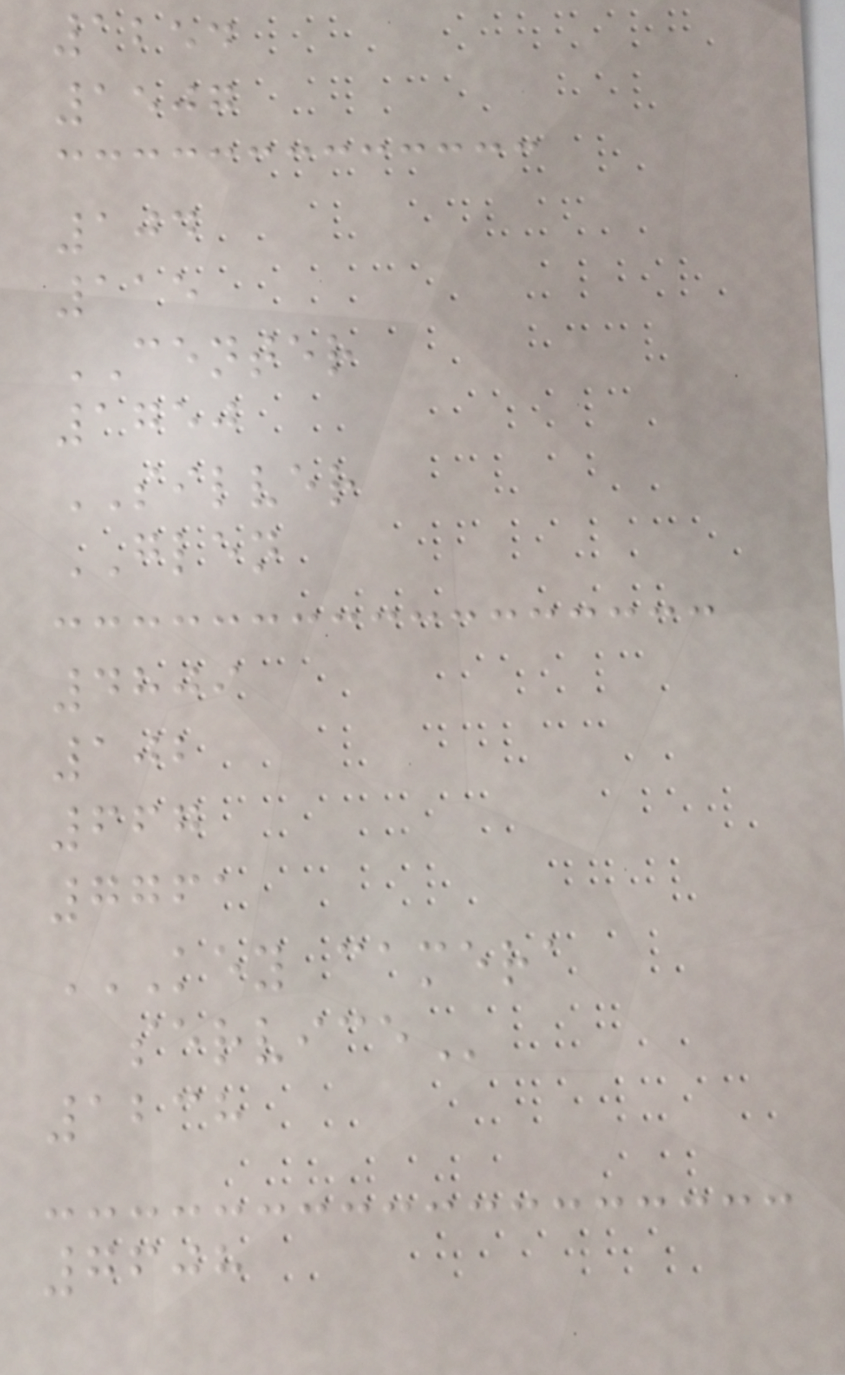1254
1507
104
115
CENTER
1750
SILVER
GLEN
4809
102
667
7761
KEY CAMERA
SERVICE
1238
7608
